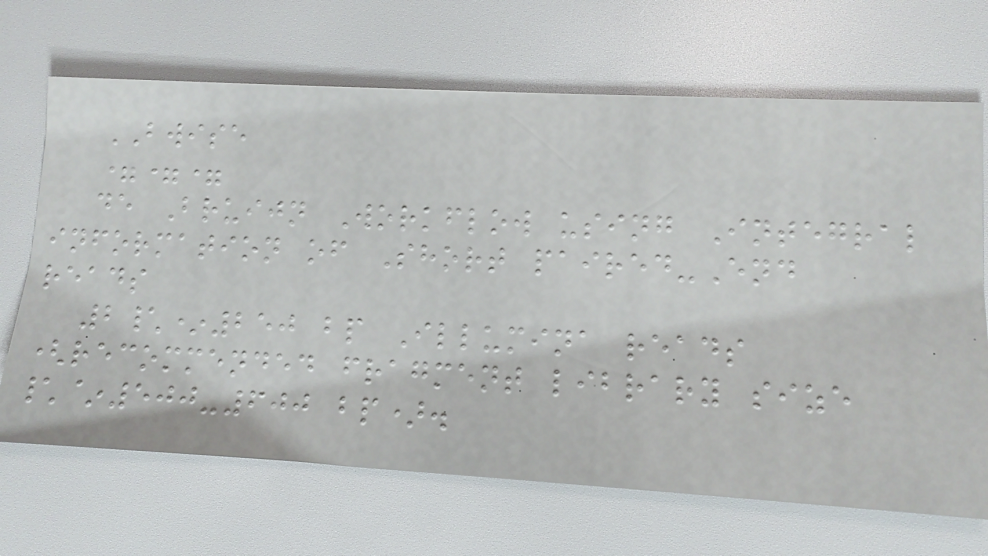BWISE
===
de Bruijn Workflow using Integral
information of Short paired-End
reads
2\*250 bp Illumina reads
(recommended fragment library size
\~500-600 bp).
